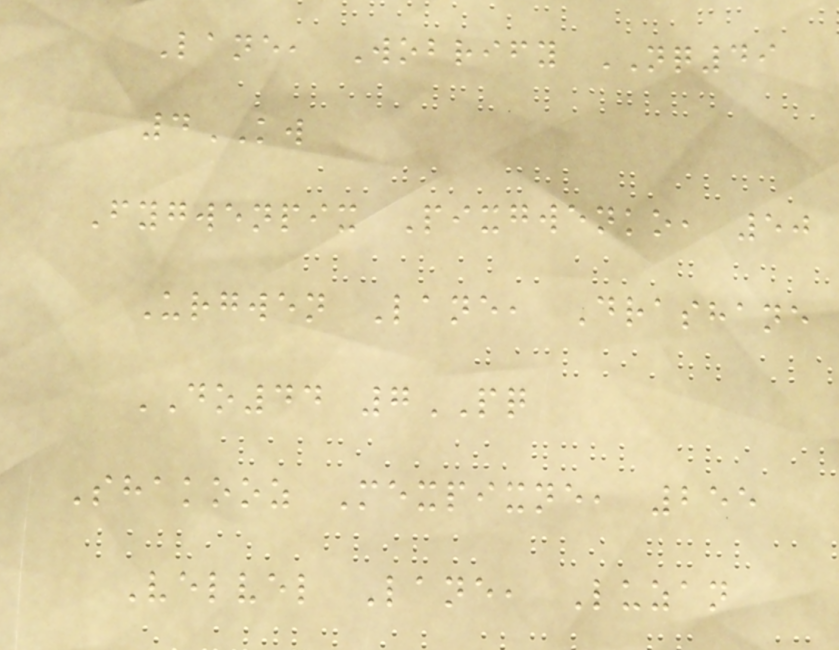Lane, Wobrify NQ49
4KW
Fygwenpix Pixgwenko, 50
Urgwen Lane, Drashane
DO44 7PQ
Shakooz Mexpixne, 255
Velvel Lane, Luzan
